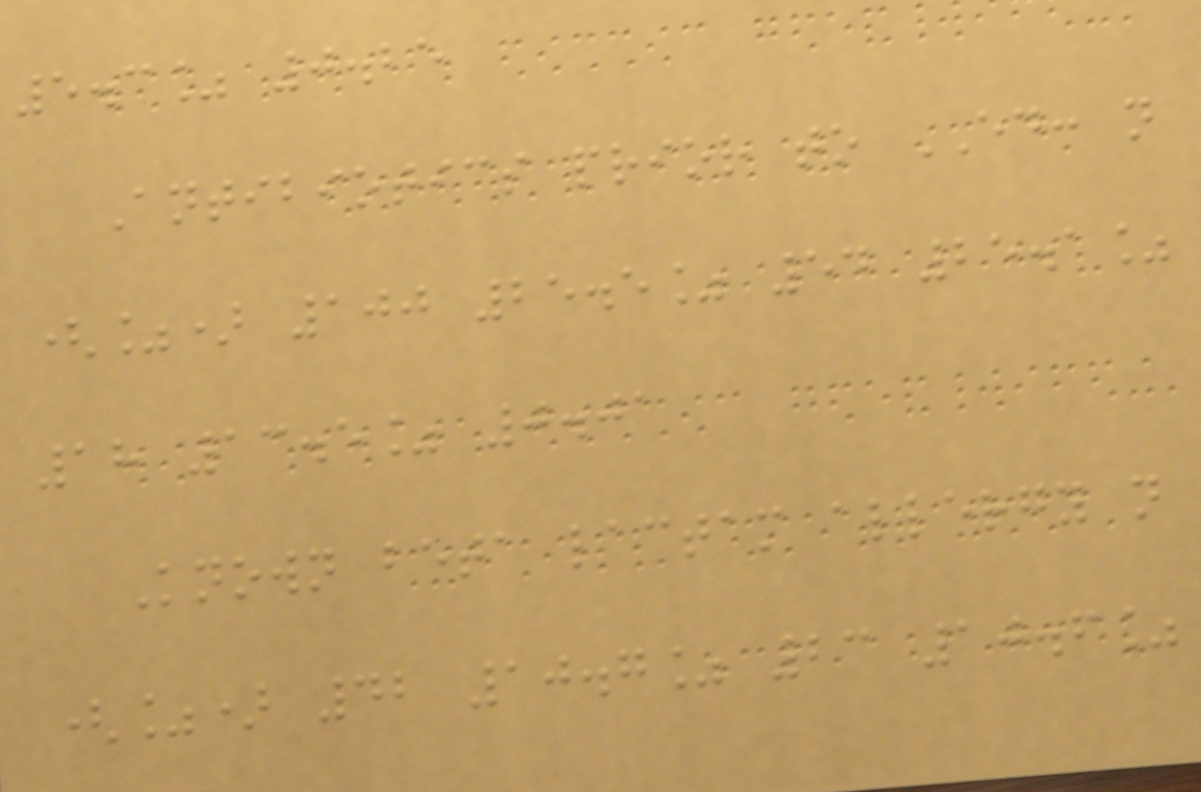5.3% 0.25
Antibiotics prior to ED: n
(%) 100 25.5% 54 25.1%
18 13.5% 0.01
Known beta lactam allergy n
(%) 42 10.7% 23 10.6%
